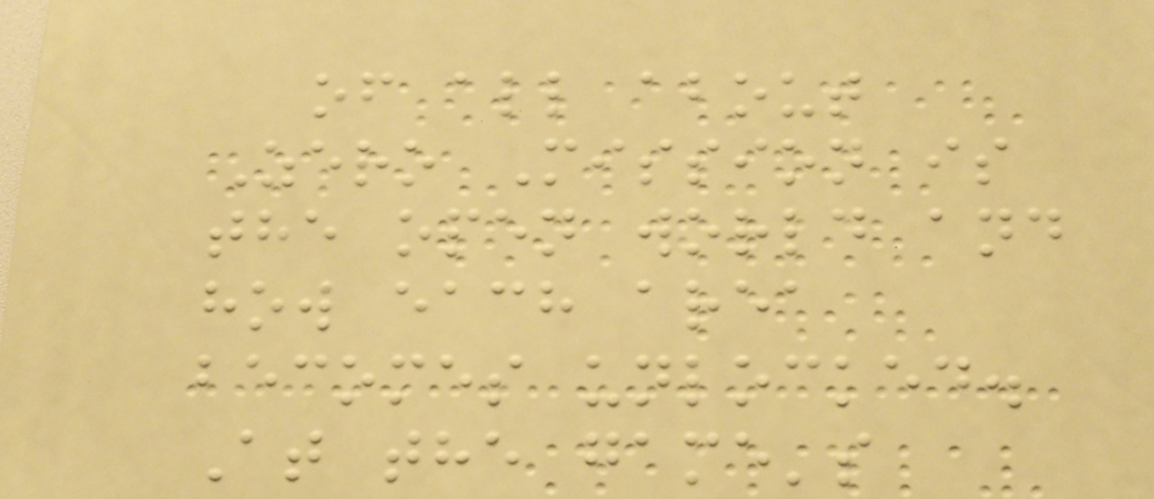of all about
Zero Mission is
the open world and
how each area
becomes unlocked.
At the game's
